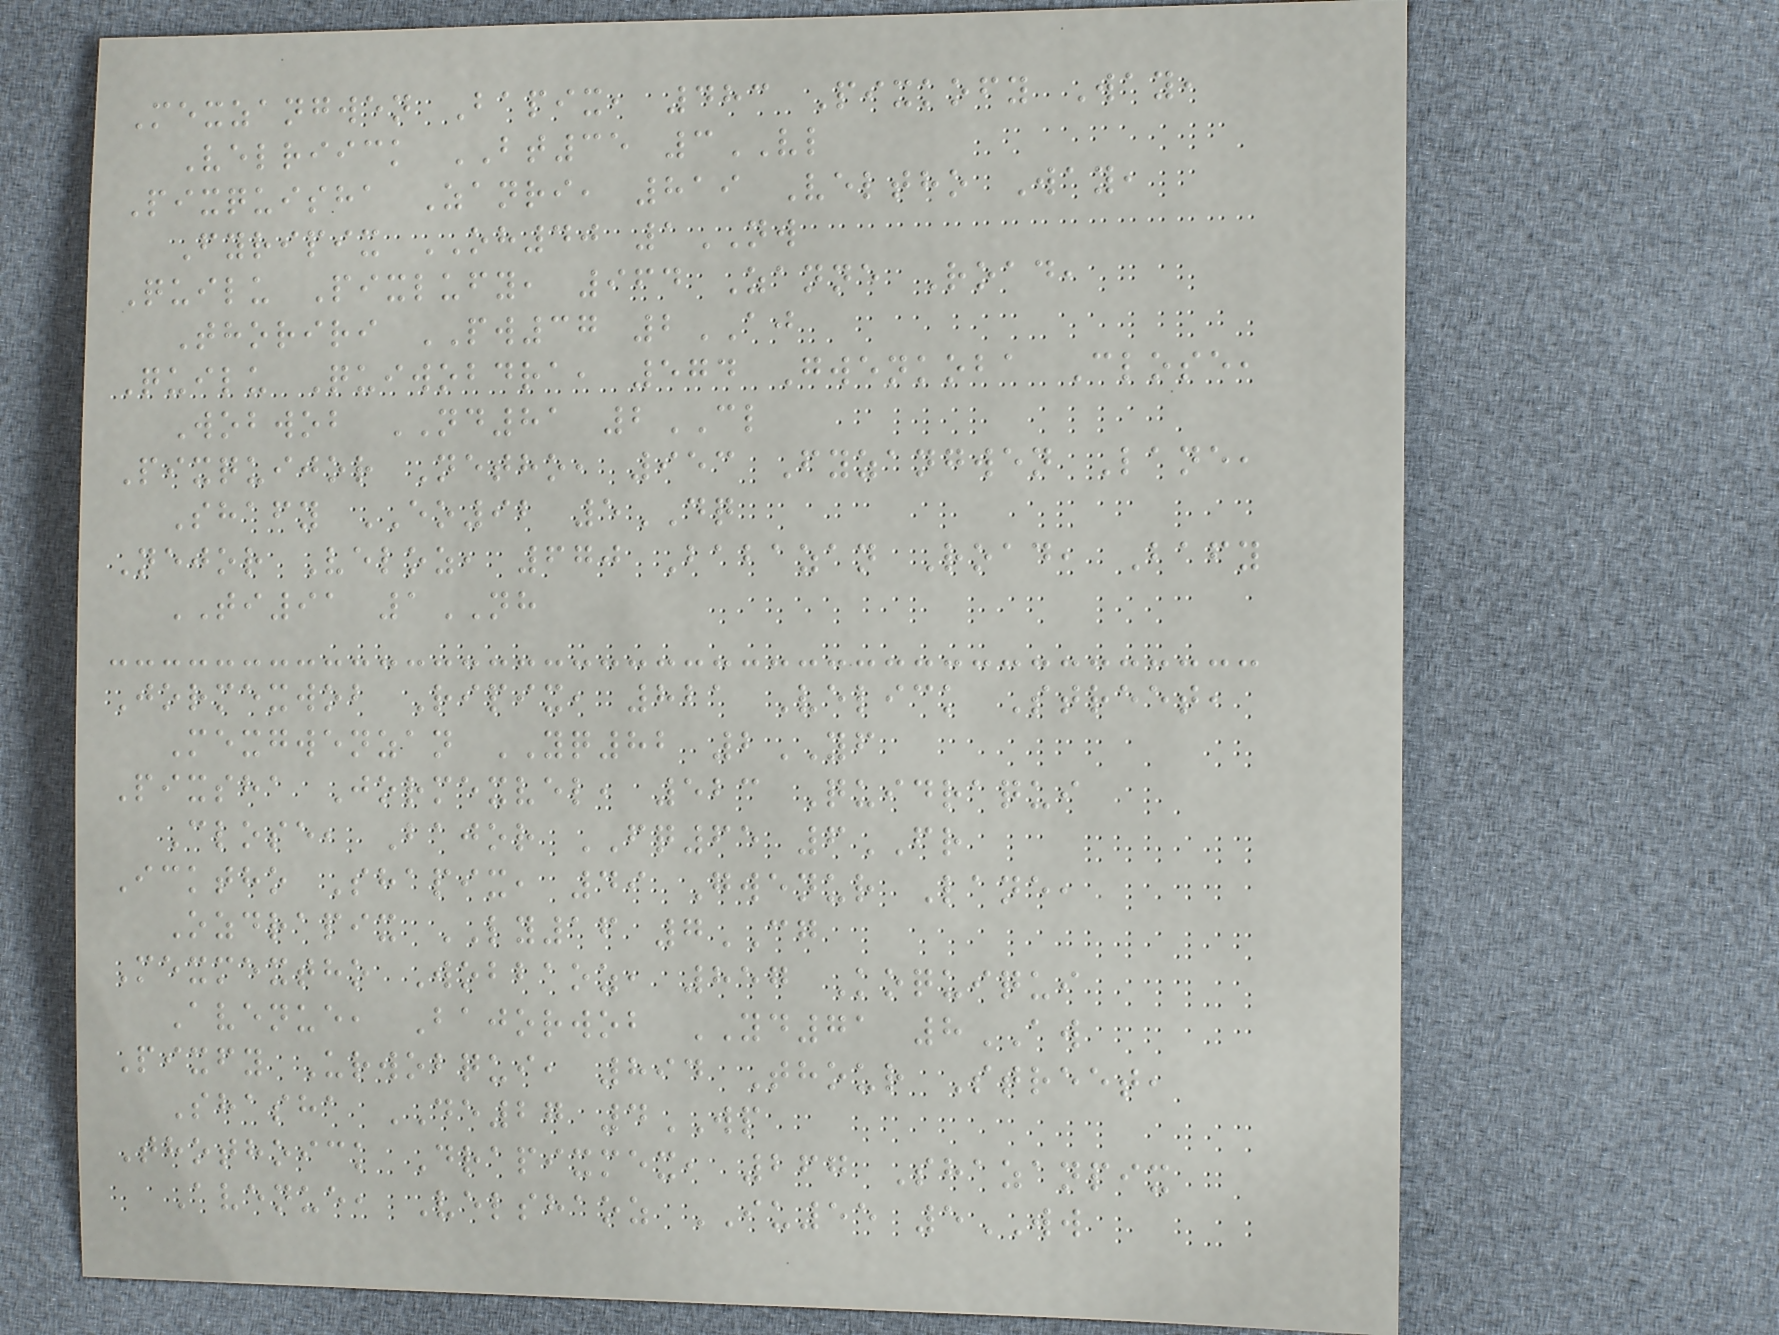Mexzangwen Bapix, 483 Pixkofy Way,
Velriick BT35 3VL
Pixquisha Zanri, 819 Veltho Way,
Fyripix OH40 1NW
Quilu Pixlufy, 964 Zanne Road,
Thoriri PW37 2AJ
Quilu Quiwobdra, 574 Gwenkoba Close,
Wobwob ND81 2CL
Pixquijor Netho, 953 Fyzangwen Lane,
Shafy EO92 5DQ
Nejor Veloz, 670 Babazan Road, Bafy
TI91 1NH
Jormexwob Ripix, 821 Velick Street,
Mexgwenzan YQ82 2YF
Pixsha Jormexvel, 523 Quidraqui
Close, Bajor FQ65 6FR
Icktho Shapix, 49 Gwenur Lane,
Ozdrapix LY16 7CG
Mexmextho Wobbaoz, 857 Koquiqui
Avenue, Bajorwob YD71 8AW
Pixfy Urwobqui, 894 Thour Street,
Shasha DE27 4WP
Thothoick Drapixmex, 267 Shazanpix
Avenue, Velshaoz IU55 5WW
